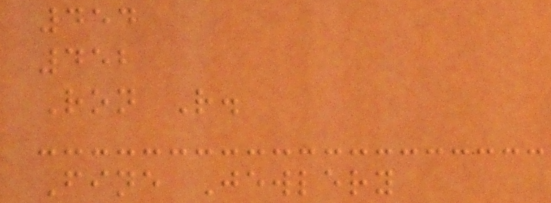454
452
Ron R.
Fine Jewlery
